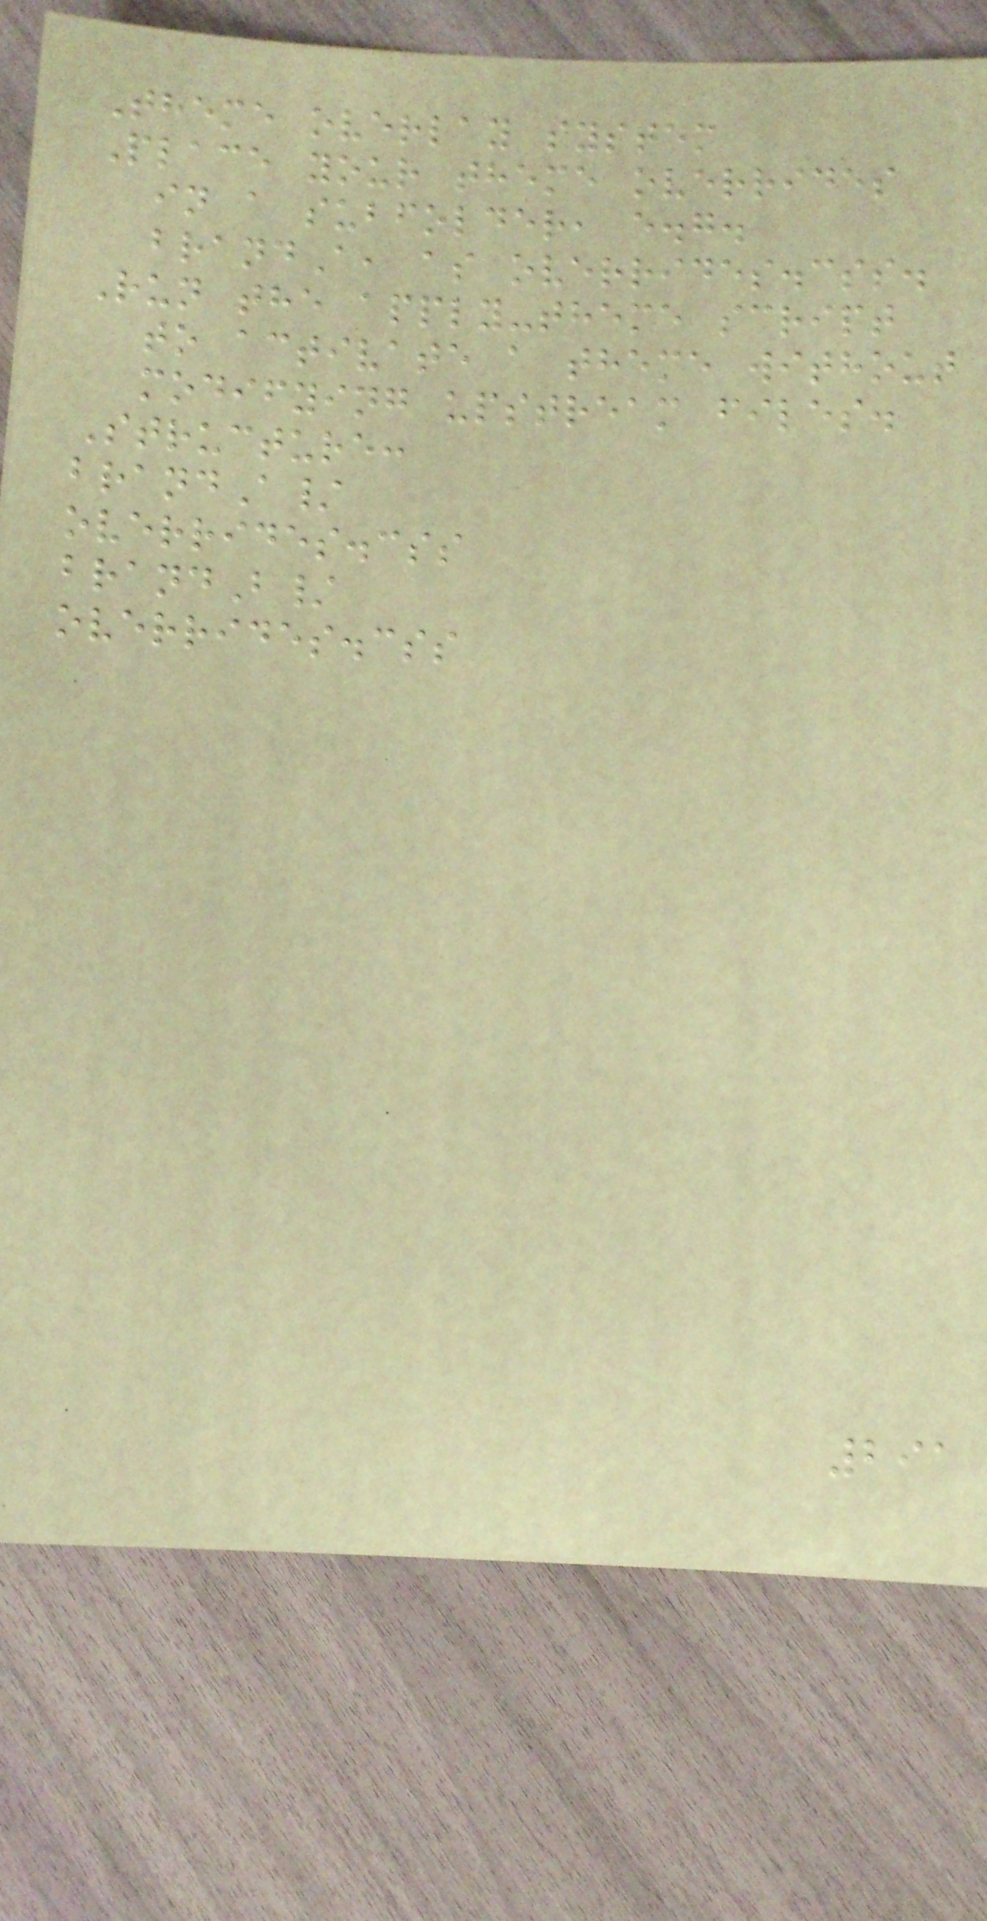Theme overlay system
Place your theme overrides
in a subfolder, e.g.
brandA, as overrides.css.
Run the apply-theme script
to activate a theme without
modifying upstream files.
Structure:
brandA/
overrides.css
brandB/
overrides.css
291
